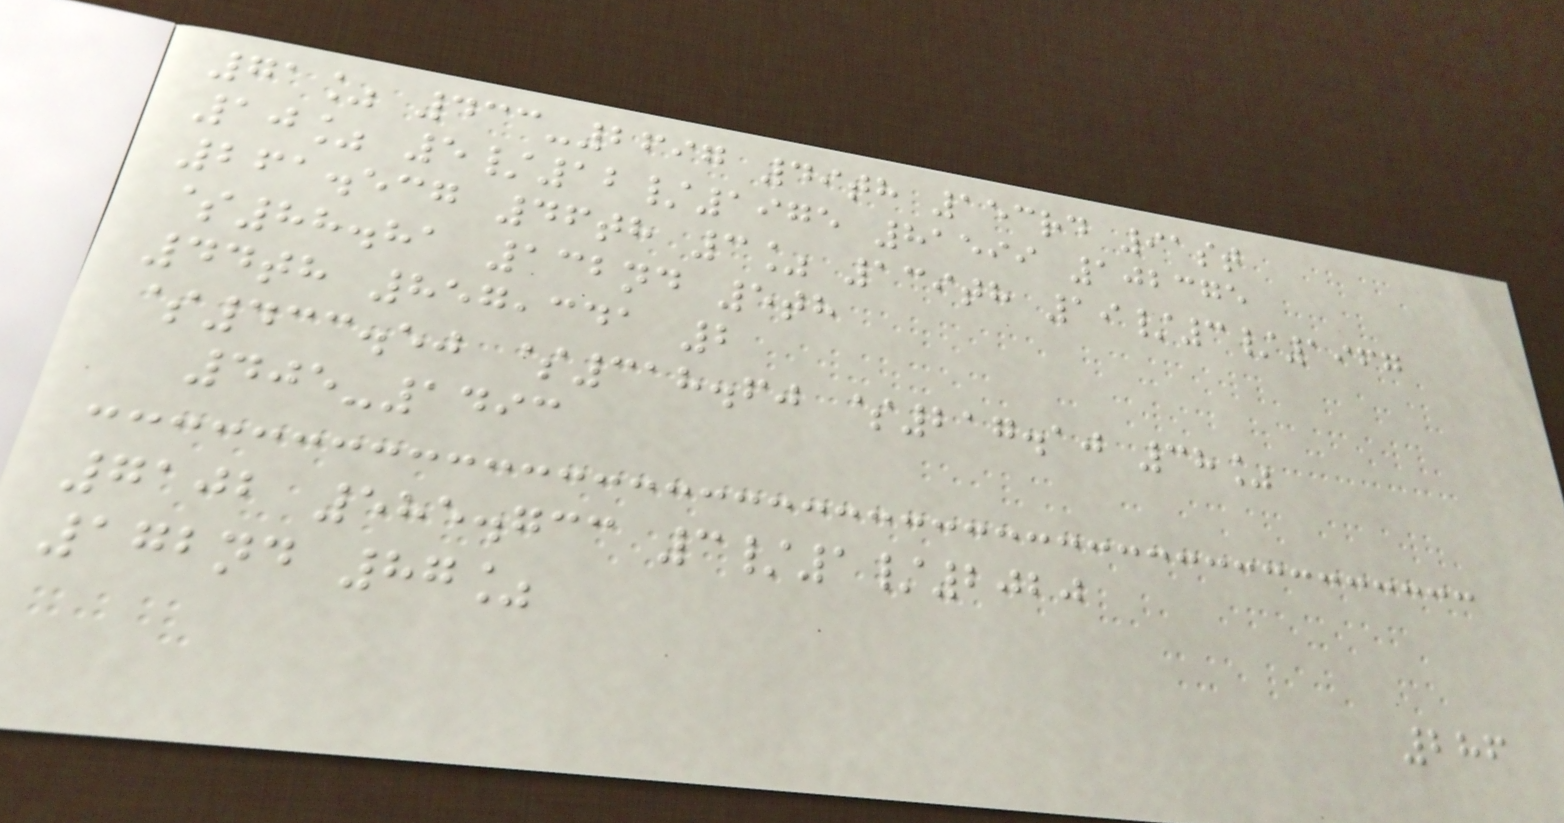71% 433-2697 49th 153rd 91st
10% 5/12/1975 81599 102375
261.537 46th 3% 139th 19/3/1967
$88.81 132nd 5th
44th 857,341 2
$433.50 $318.60 $217.10 38%
405-1493
7102 585.733 3/1/2020
172nd 87%
286
